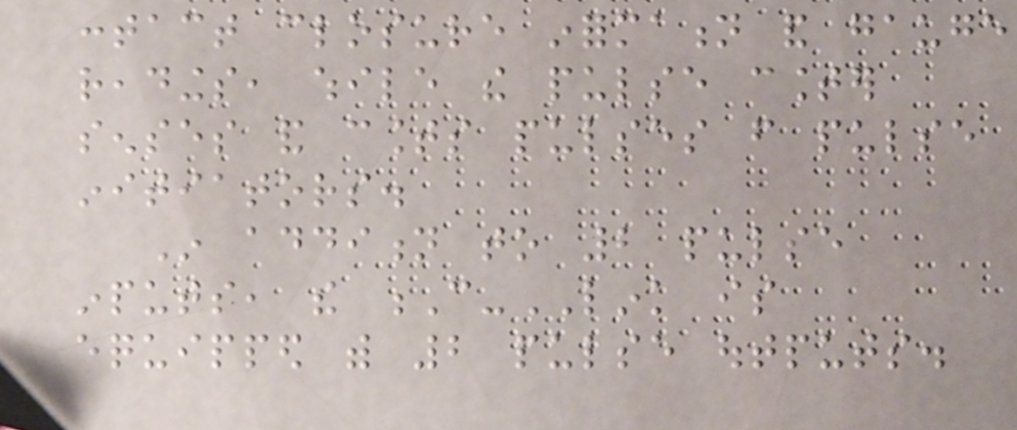contact closure information and gauge
readings, while the pulse counter
senses and counts pulses from pulse
initiators.
In addition to 2 pulse
inputs, the C-LINK is
equipped with 2 pulse outputs.
